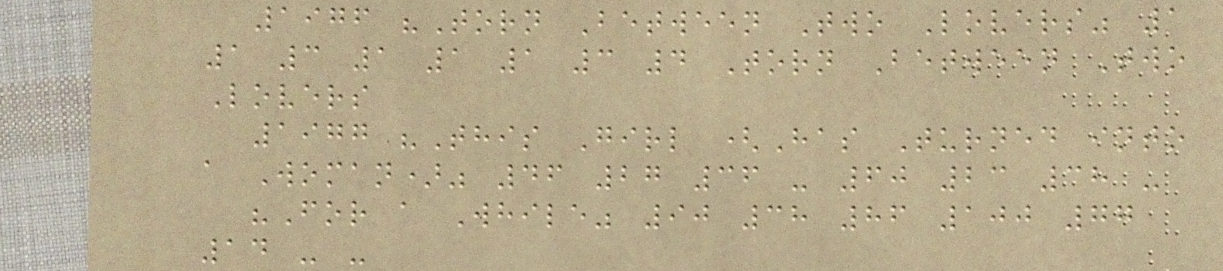1976 "Torn Between Two Lovers" 1
1 3 1 1 1 3 4 Torn Between Two
Lovers
1977 "This Girl (Has Turned into
a Woman)" 46 27 36 - 60 23 38 -
"For a While" 90 38 86 100 77
14 - -
